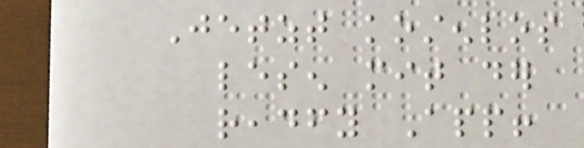Jetzt kostenlos
lesen mit der
readfy App!
